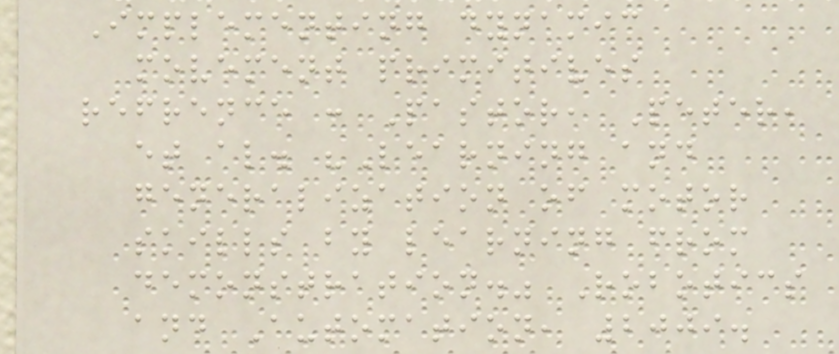Implementing dynamic
movement primitives
refrence : Pastor, Peter,
et al. "Learning and
generalization of motor
skills by learning from
demonstration." Robotics
and Automation, 2009.
